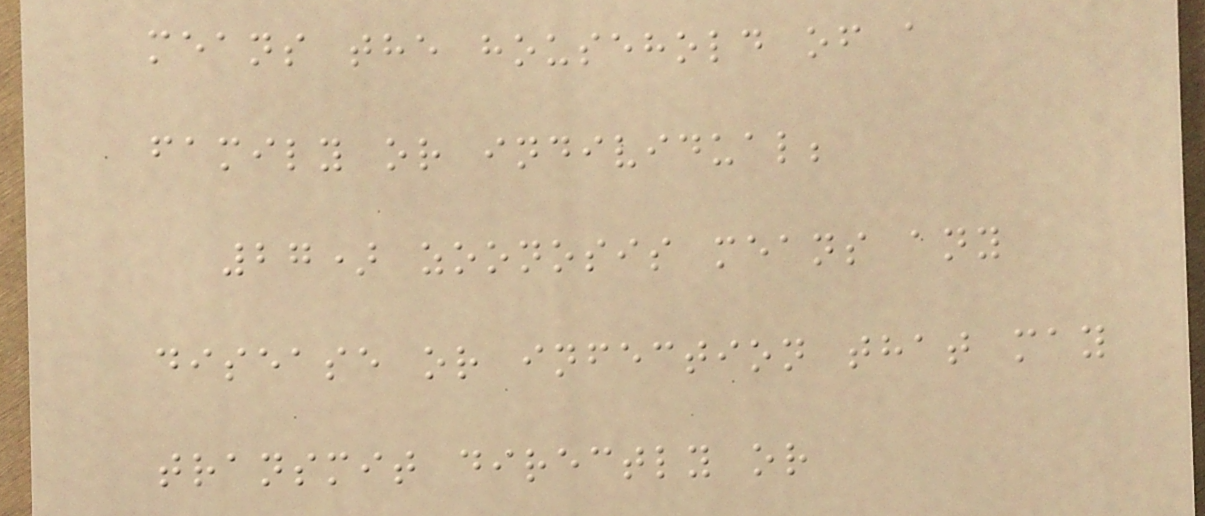means the household of a
family or individual;
27) zoonosis means any
disease or infection that may
transmit directly or
